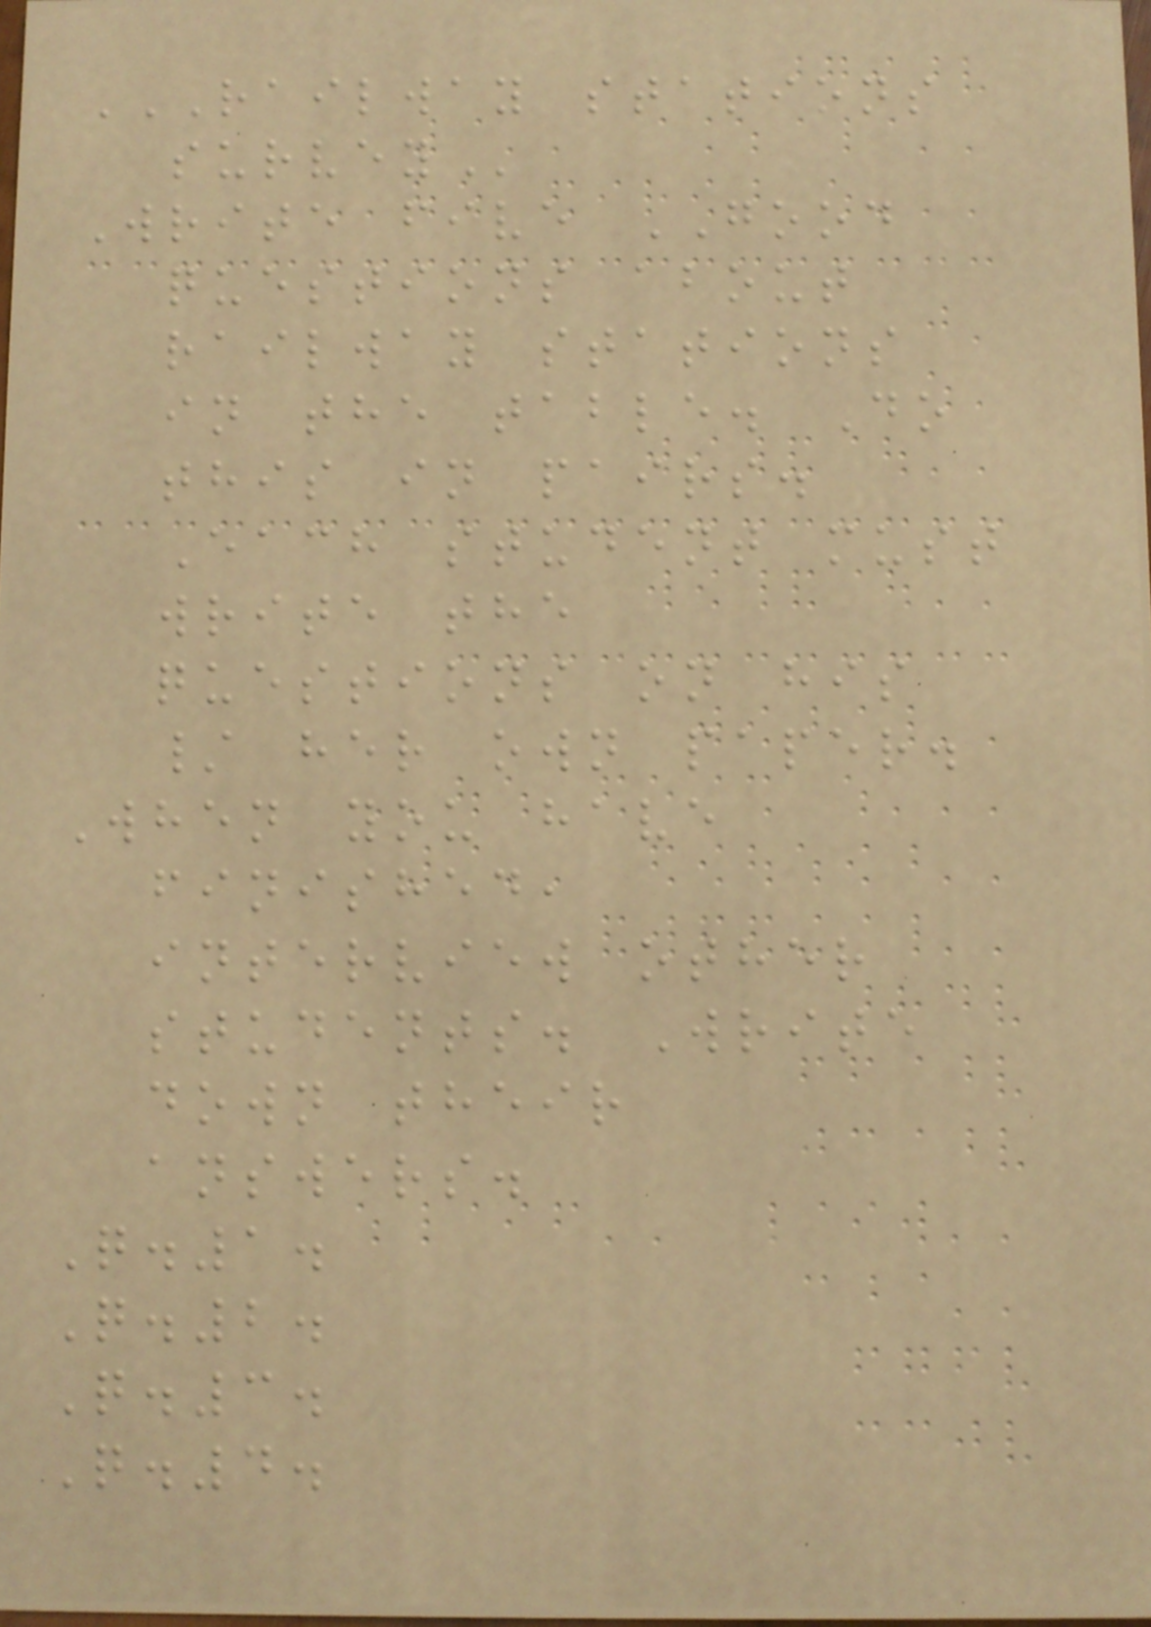RAILWAY STATIONS
SURVEY
Write five GOOD
questions about
railway stations
in the table. Do
this in pairs.
Each student must
write the
questions on his
/ her own paper.
When you have
finished,
interview other
students. Write
down their
answers.
Q.1.
Q.2.
Q.3.
Q.4.
